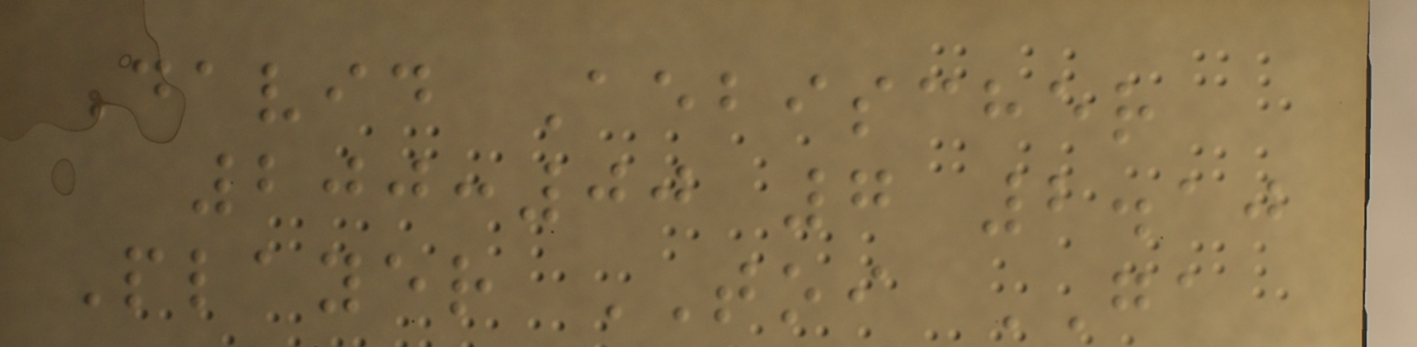David Aebischer
200:00 7 2.10
Player TOI GA
